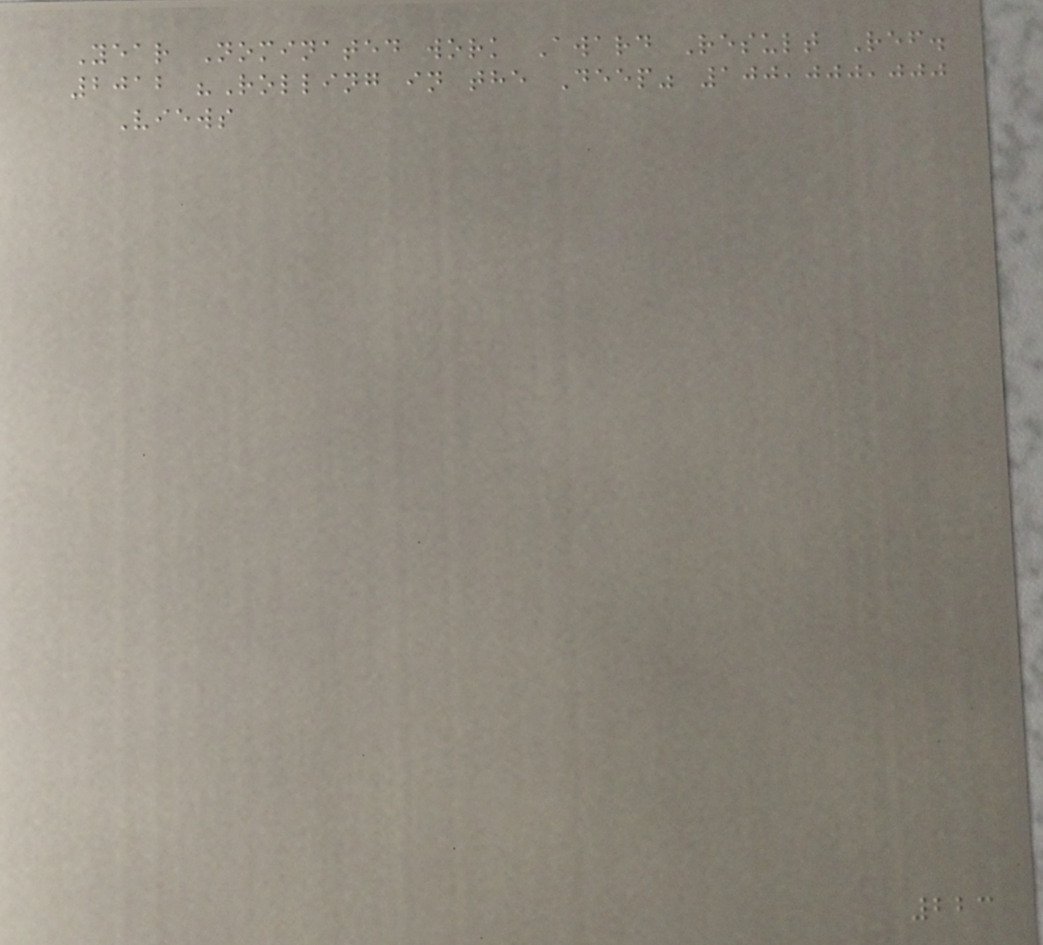Year Nominated work Award Result Ref.
2012 "Rolling in the Deep" 100,000,000
Views
223
